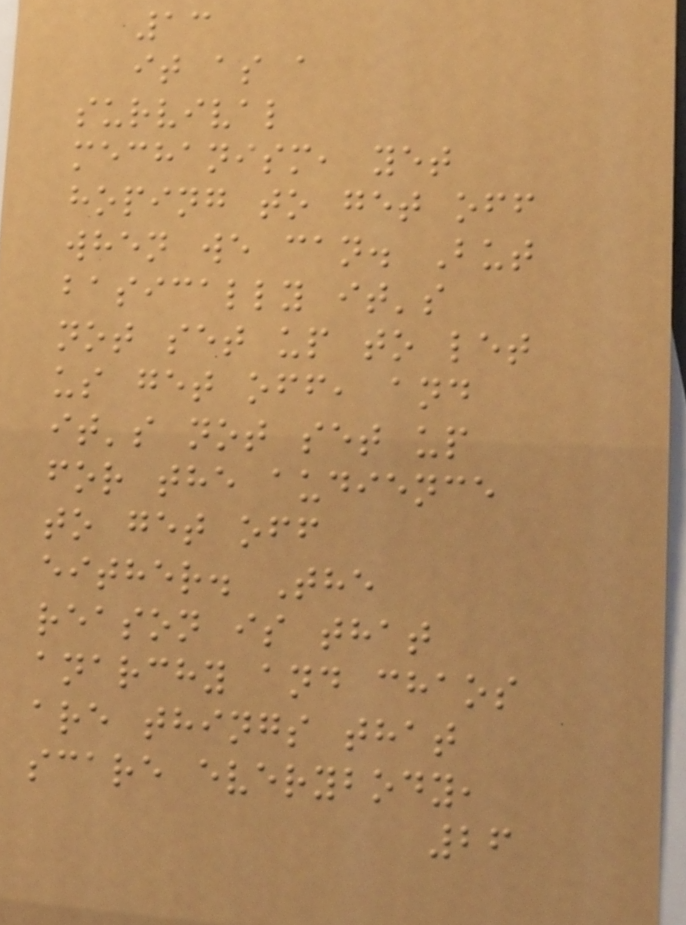13
it as a
survival
mechanism, yet
hoping to get off
when we can. But
basically it's
not set up to let
us get off, and
it's not set up
for the audience
to get off
either. The
reason is that
anarchy and chaos
are things that
scare everybody,
26
